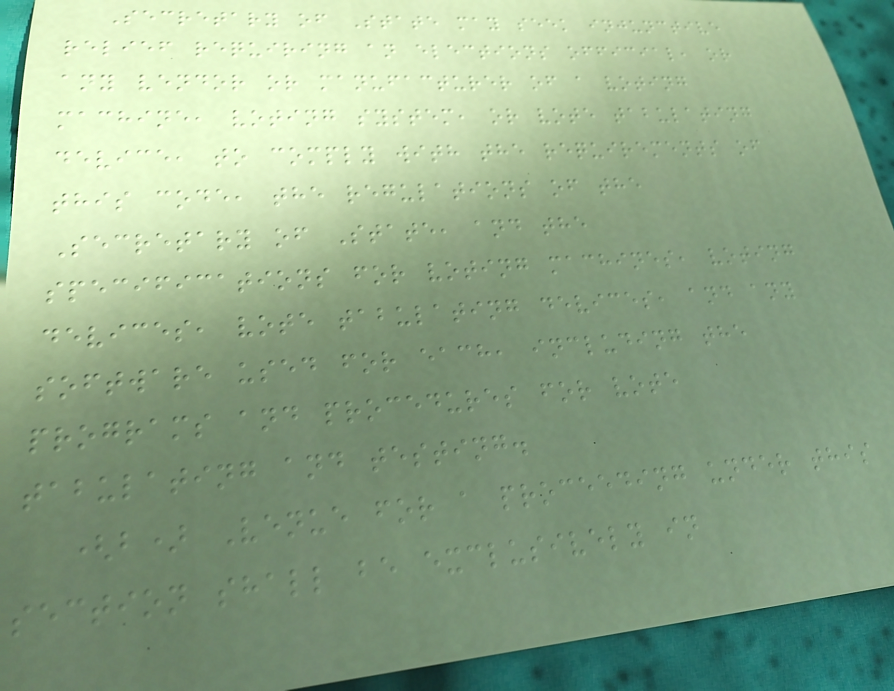Secretary of State may seek injunctive
relief requiring an elections official, or
any vendor or manufacturer of a voting
machine, voting system, or vote tabulating
device, to comply with the requirements of
this code, the regulations of the
Secretary of State, and the
specifications for voting machines, voting
devices, vote tabulating devices, and any
software used for each, including the
programs and procedures for vote
tabulating and testing.
(b) Venue for a proceeding under this
section shall be exclusively in
